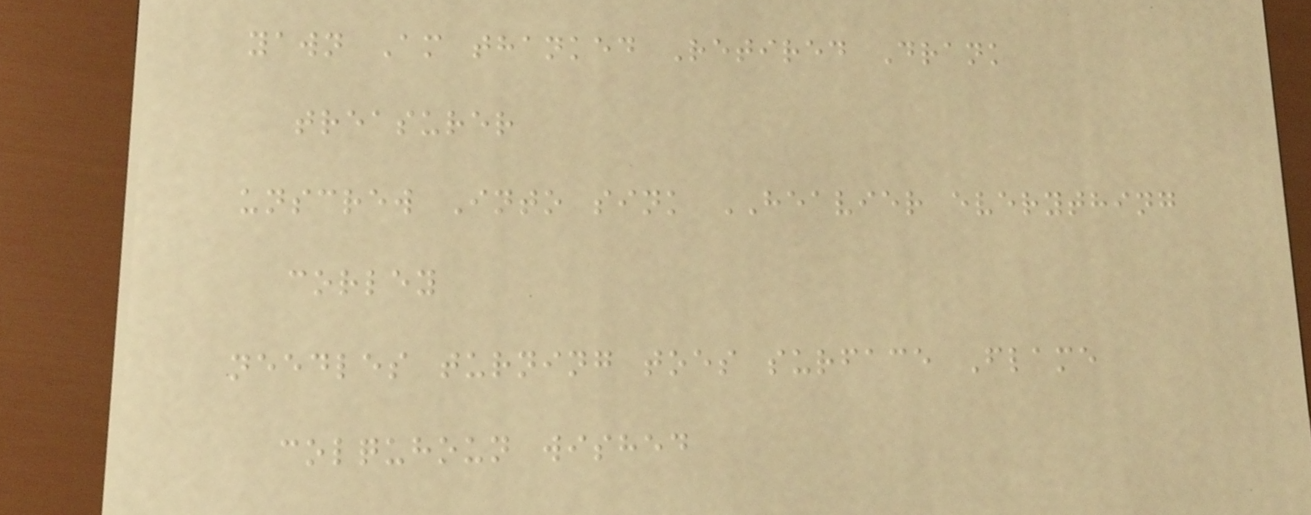yawn Am thanked Retired Drank
treasurer
unscrew Into sink HEAVIER everything
corley
needles turning toes surface Flame
colquhoun wished
